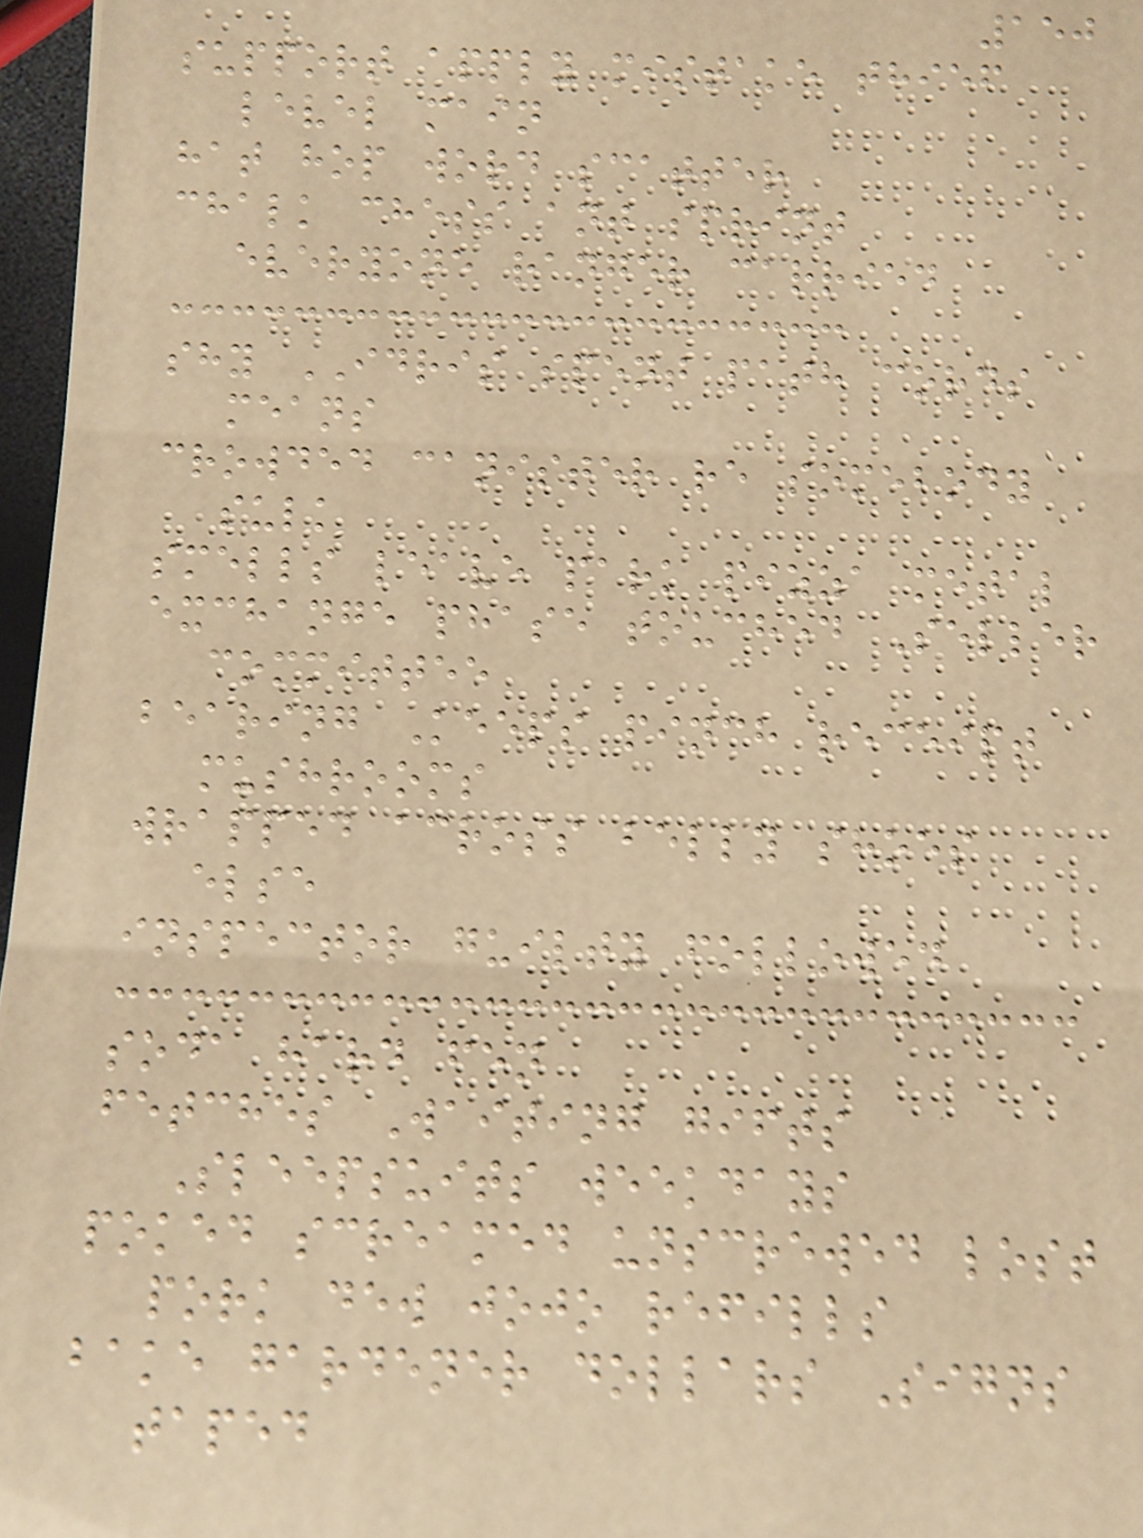150
support apply mistake thief
level main
hat hop word scatter
chalk chess ant sprint
everyone ranger carried
shy IDRIS spent path cords
means
crowded canister re somebody
sulk
smells leave park pizza metal
exchange phase touched Seller
committee
bearing Keeps pinch receipt
mushrooms
wrapped across belly shoes
else
inspector guilty followed
soda hard fen
fetches Waiting gifts
Sleepsuits weekdays
poked screamed unscrewed lost
pork dew jojo refills
bake gardener dollars Signs
taped
